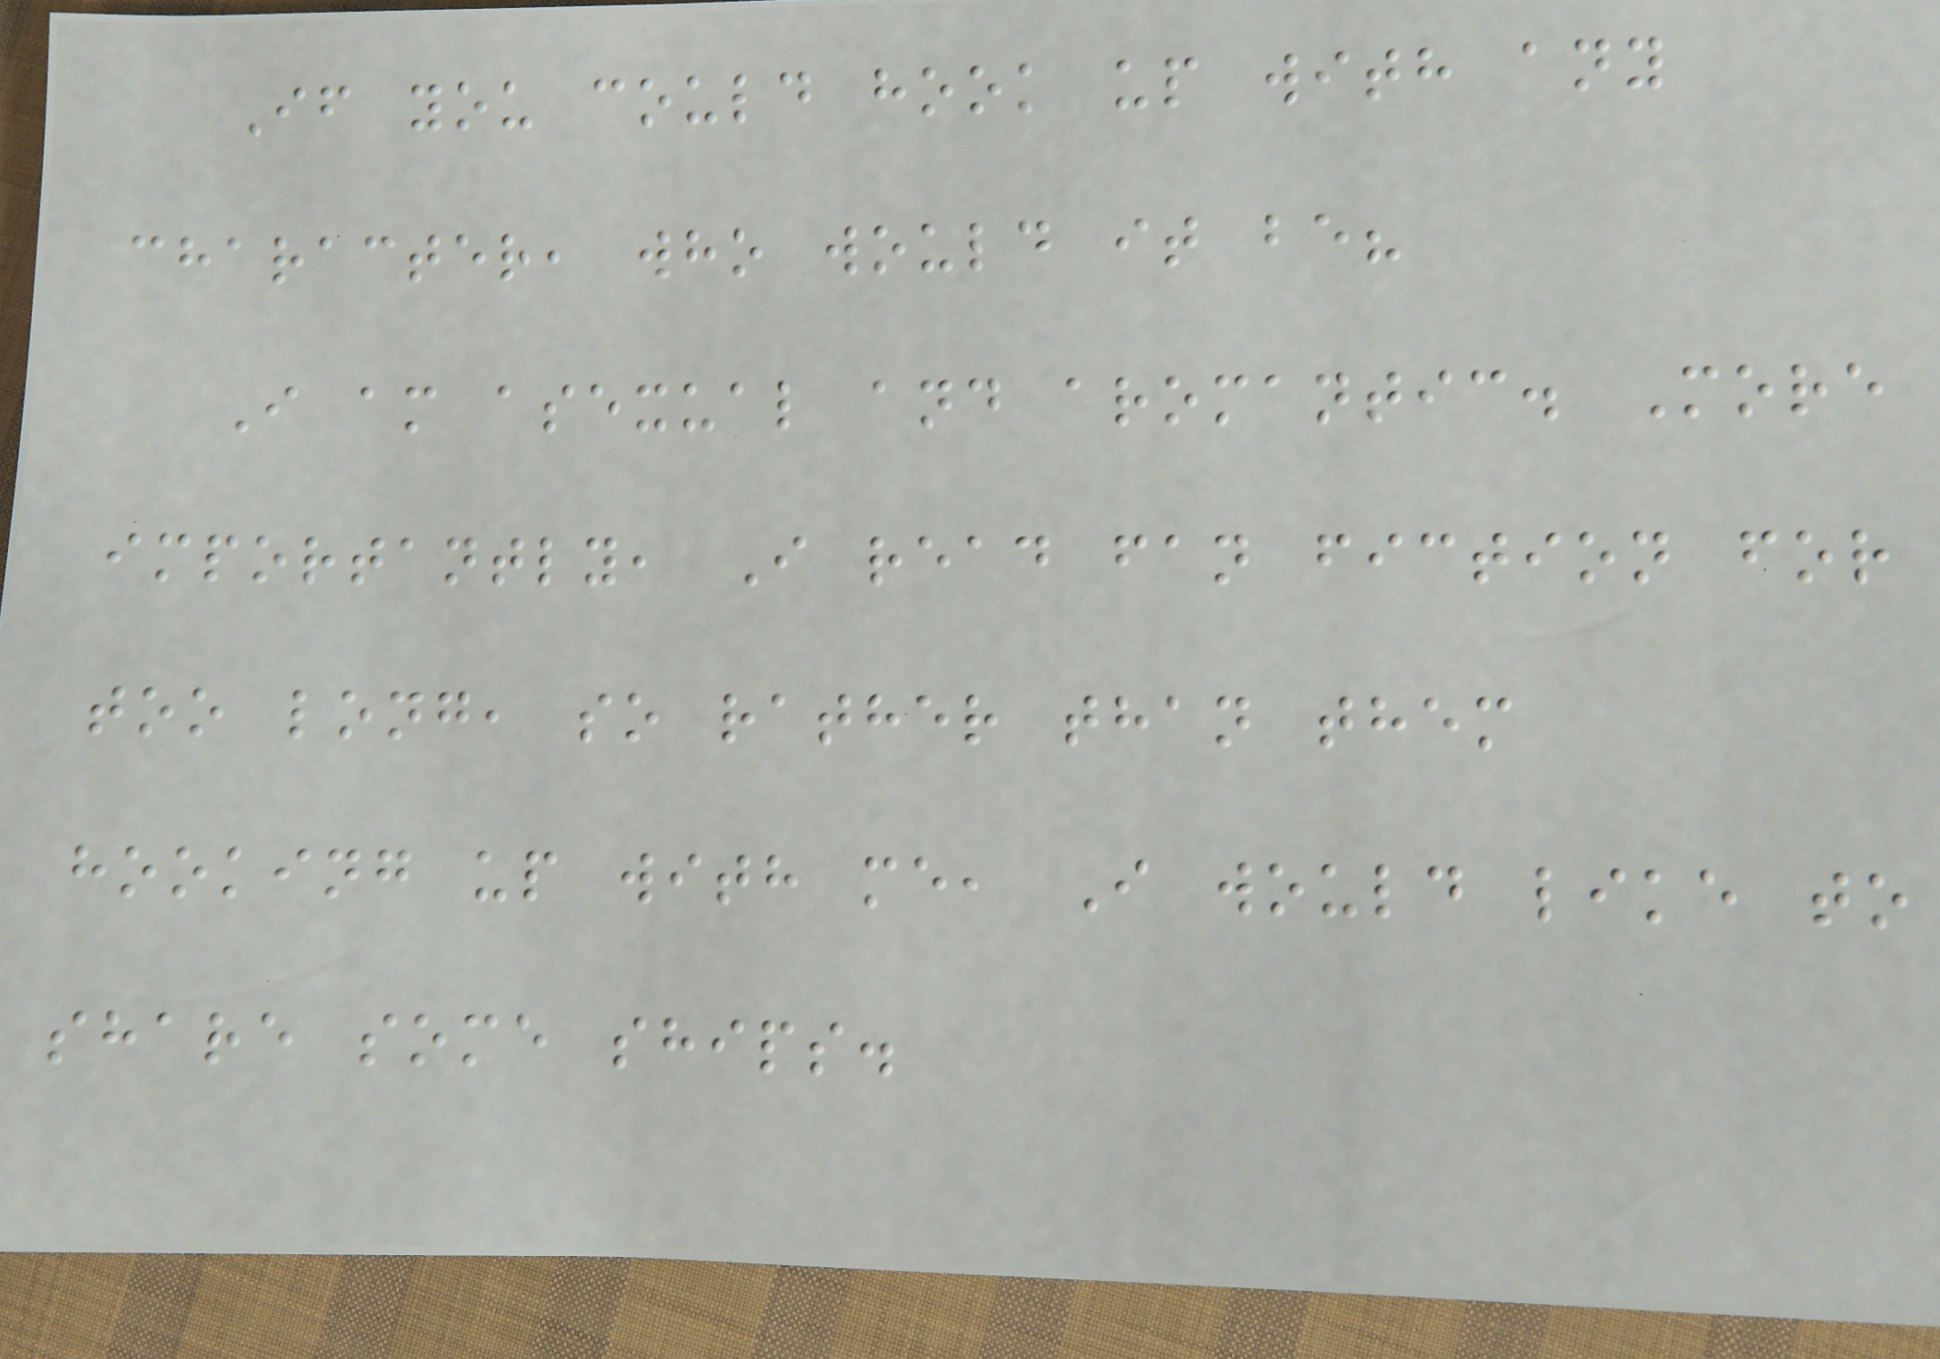If you could hook up with any
character, who would it be?
I am asexual and aromantic. More
importantly, I read fan fiction for
too long, so rather than them
hooking up with me, I would like to
share some ships.
